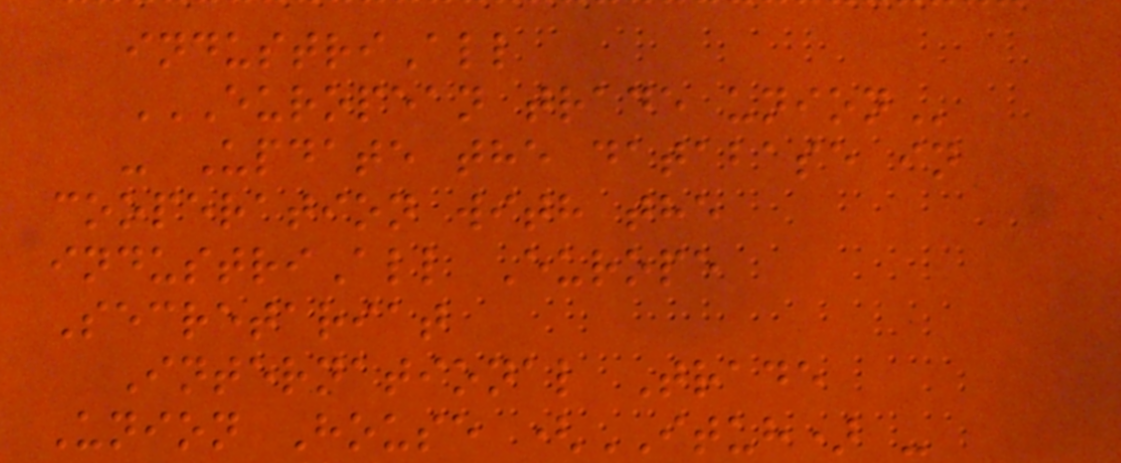industriAll
EUROPEAN TRADE UNION
- Update the database in
cooperation with the
industriAll Europe
Secretariat
International Trade
Union House (ITUH) -
